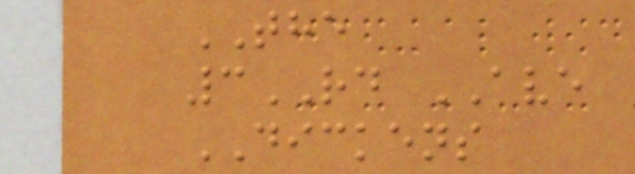THE
3RD AVE
DICKENS
